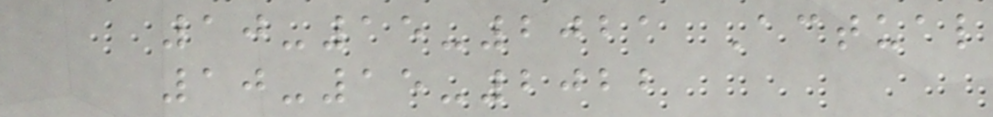10-15-2021 Actual
10-15-2022
